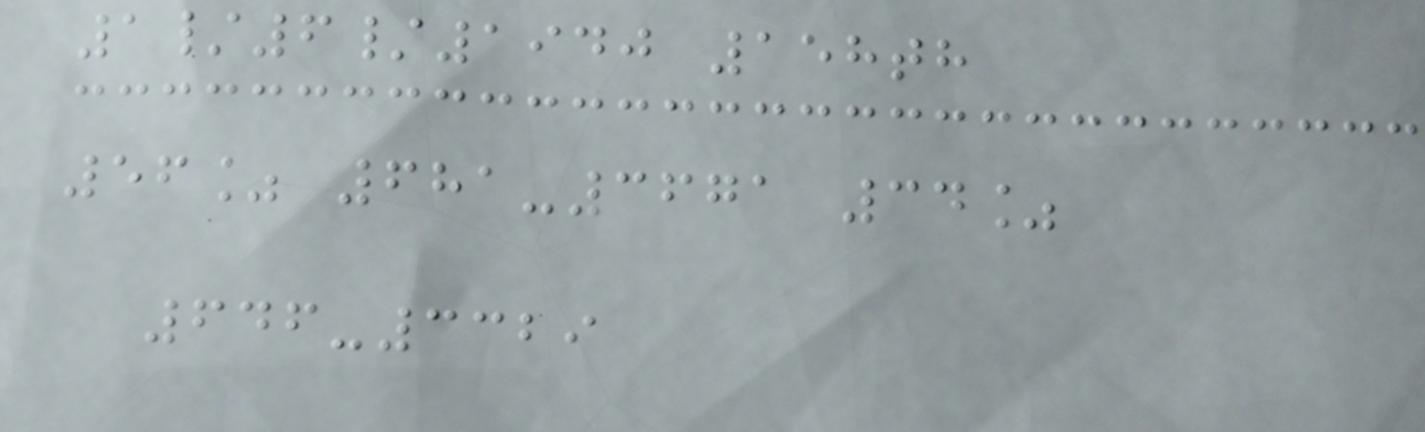1/6/1940 158th
56% 681-3671 34%
646-3329
